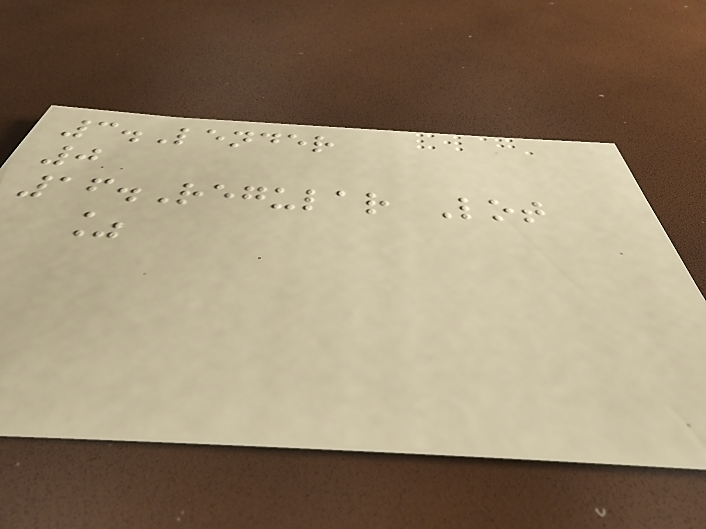3.Lender
0
16.Regular Lot
%
